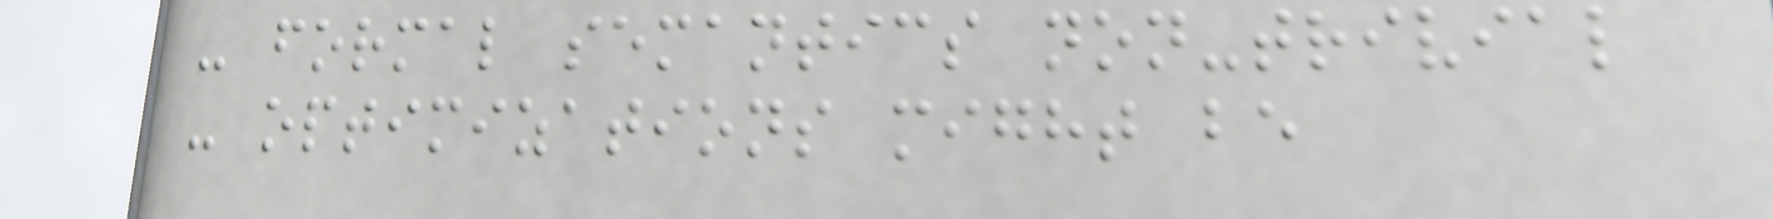- formal semantics non-trivial
- optimizations might be
